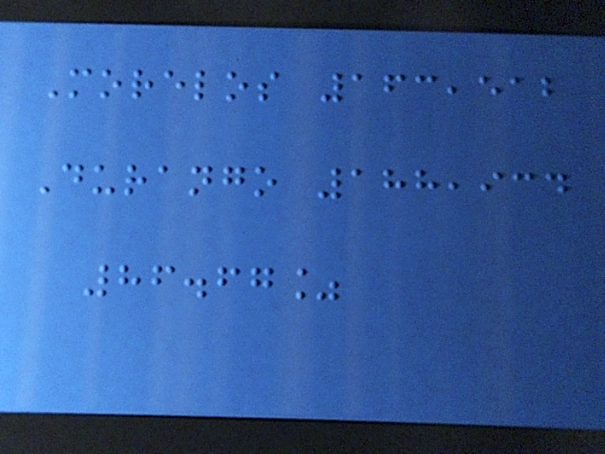Morelos 163,512
Durango 188,934
86.67%
